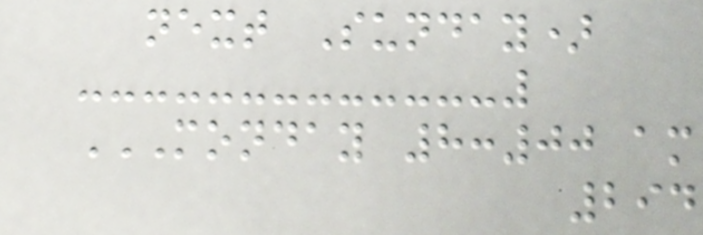next Sunday)
MONDAY 8:00 AM
294
